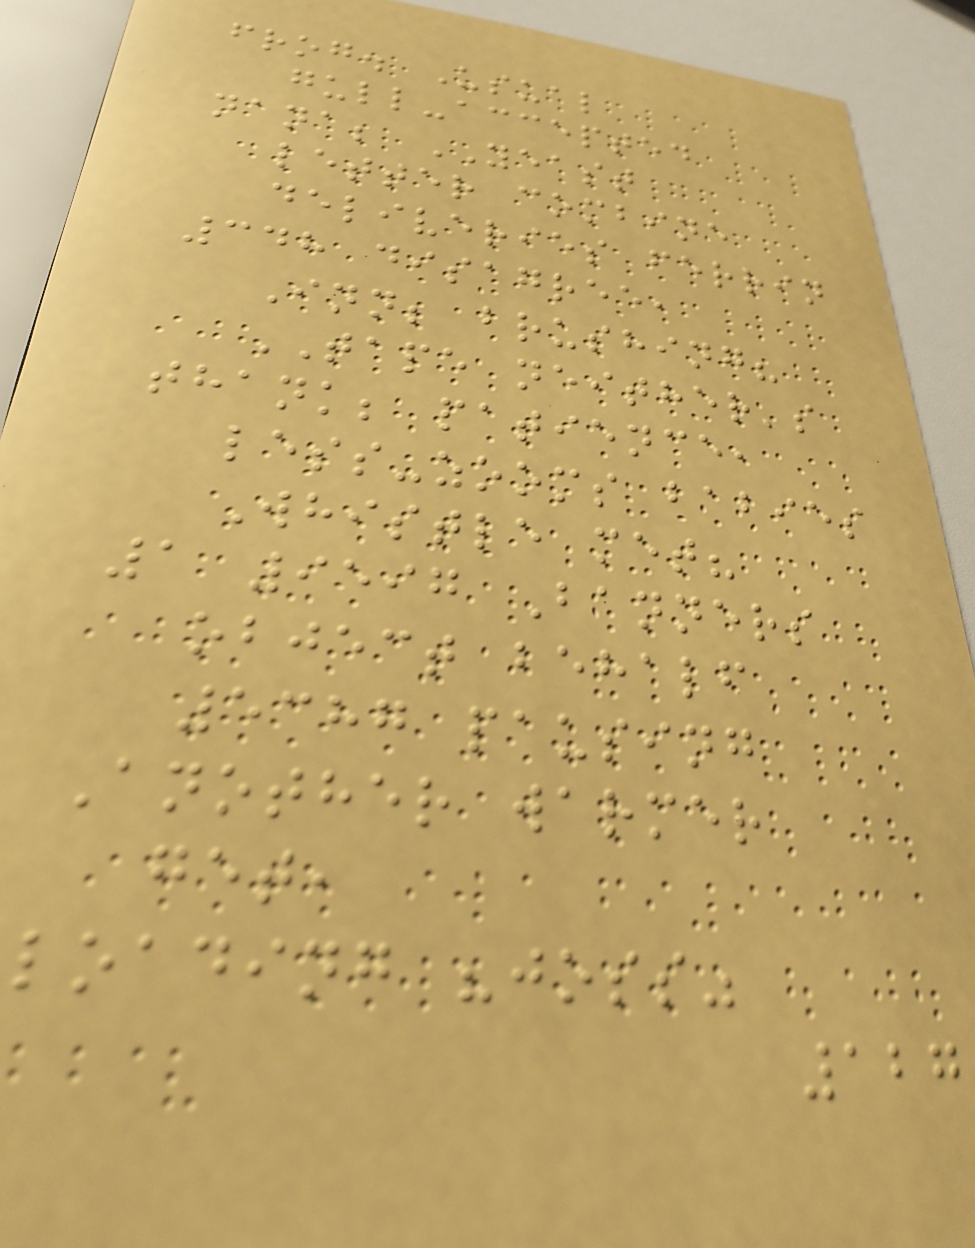frog. Usual
gull-accepted
nana; YEAST
letter combine
deliveries ferrin
348 disagree,
Inn; brushing?
TAPE neither's
thank; patience,
less-zooms babies
Whistle met?
1 9597 Banners
object behalf
5387 pausing
Another warmer
get,
loading "joss"
127
